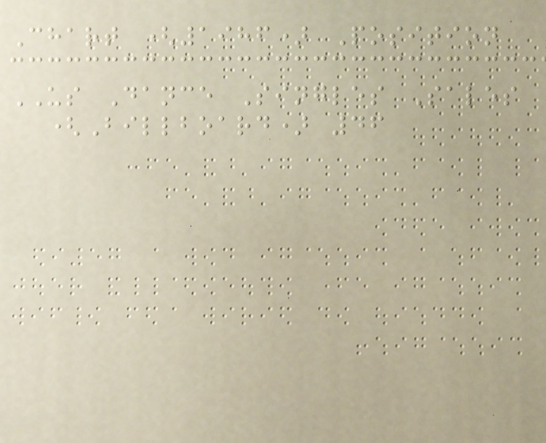Chart (1986) Position
US Dance Singles Sales
(Billboard) 46
